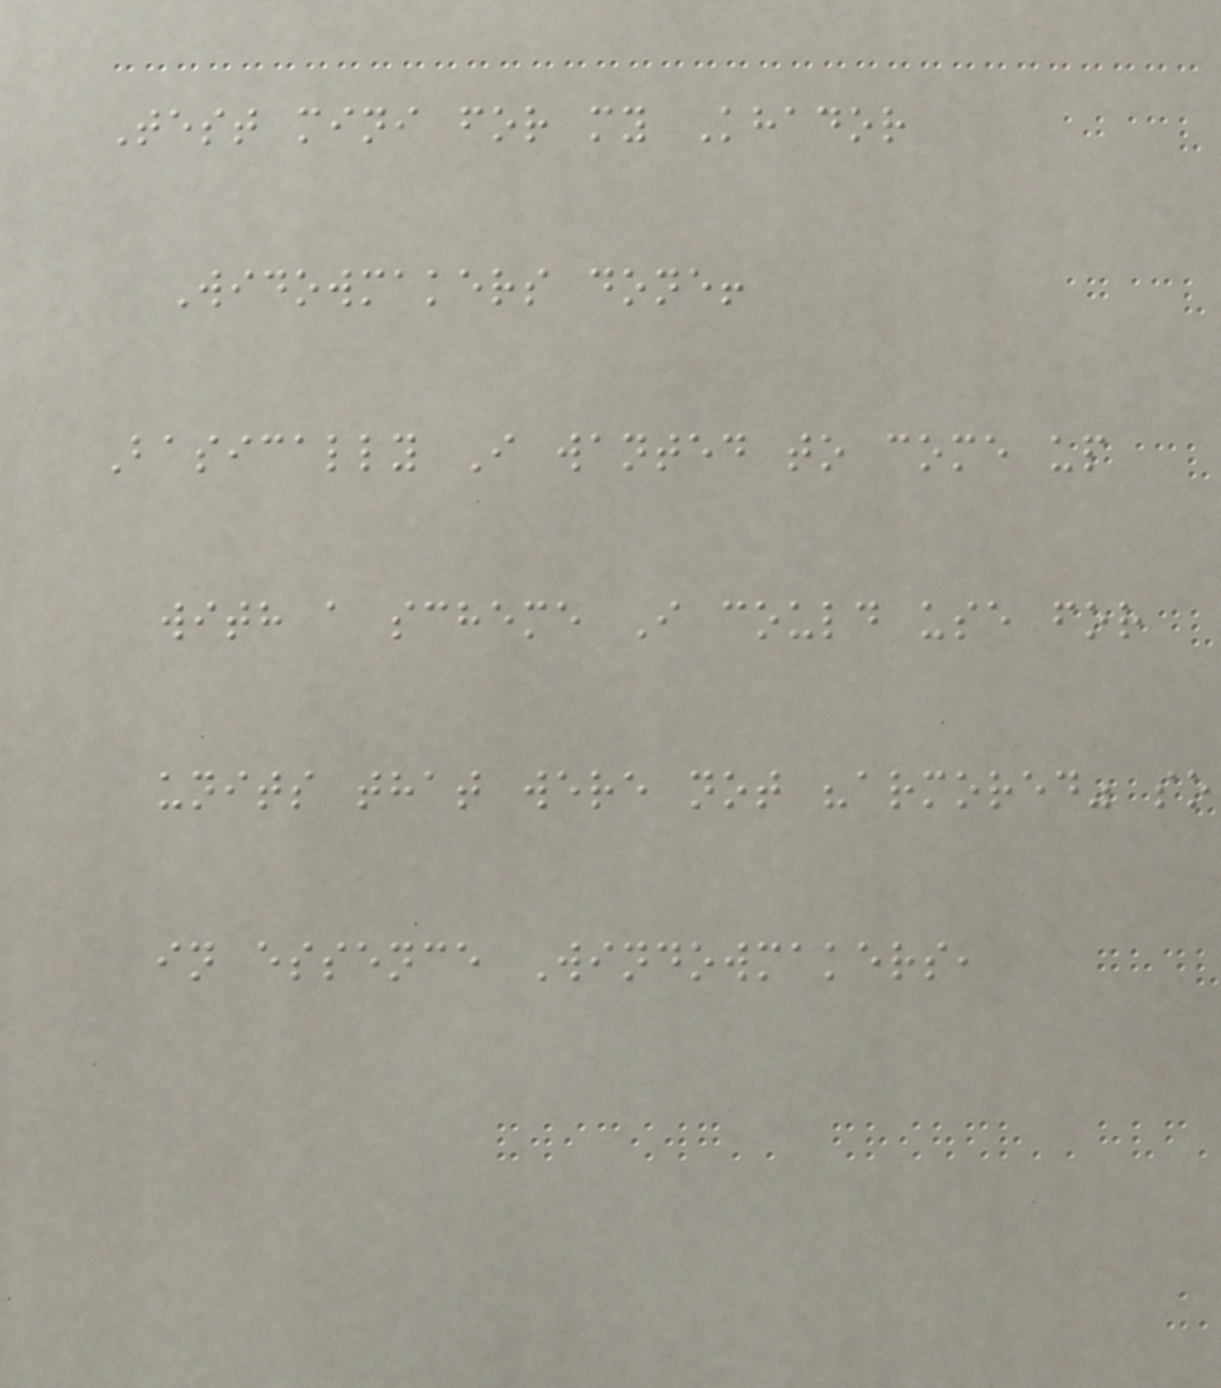Test mini for my Khador
Widowmakers done!
Basically I wanted to come up
with a scheme I could use for
units that were not "armored" so
in essence Windowmakers,
